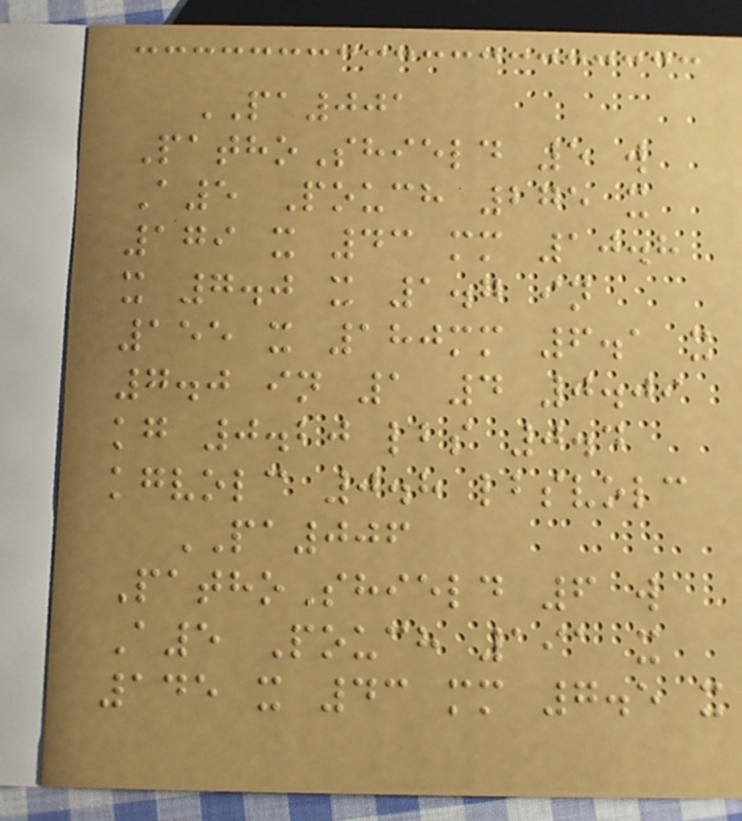PA001
PathoShield 5 w
A5 Pouch 275 x
179 x 43 mm 10.8
x 7.0 x 1.7 in
155 x 180mm 6.1 x
7.0 in 1 4 0.09
kg 0.20 lbs 0.4
kgvolc 0.8 lbsvolc
PA006
PathoShield 6 w
A5 Pouch 191 x
145 x 43 mm 7.5 x
